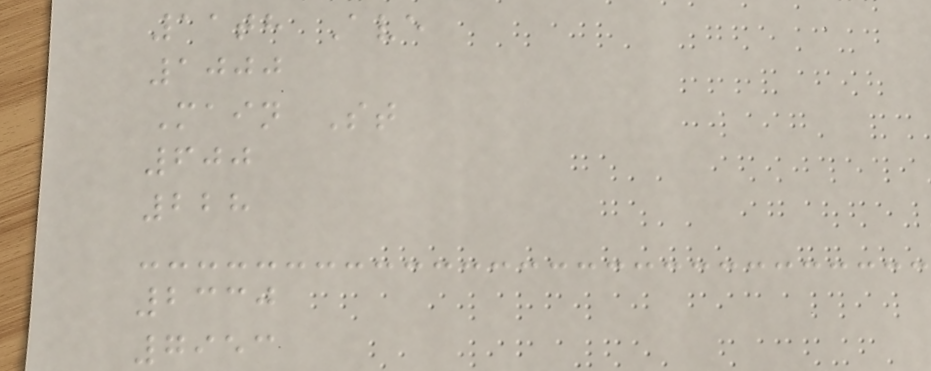11th Ave
1000
Main St
600
228
2330
7953
